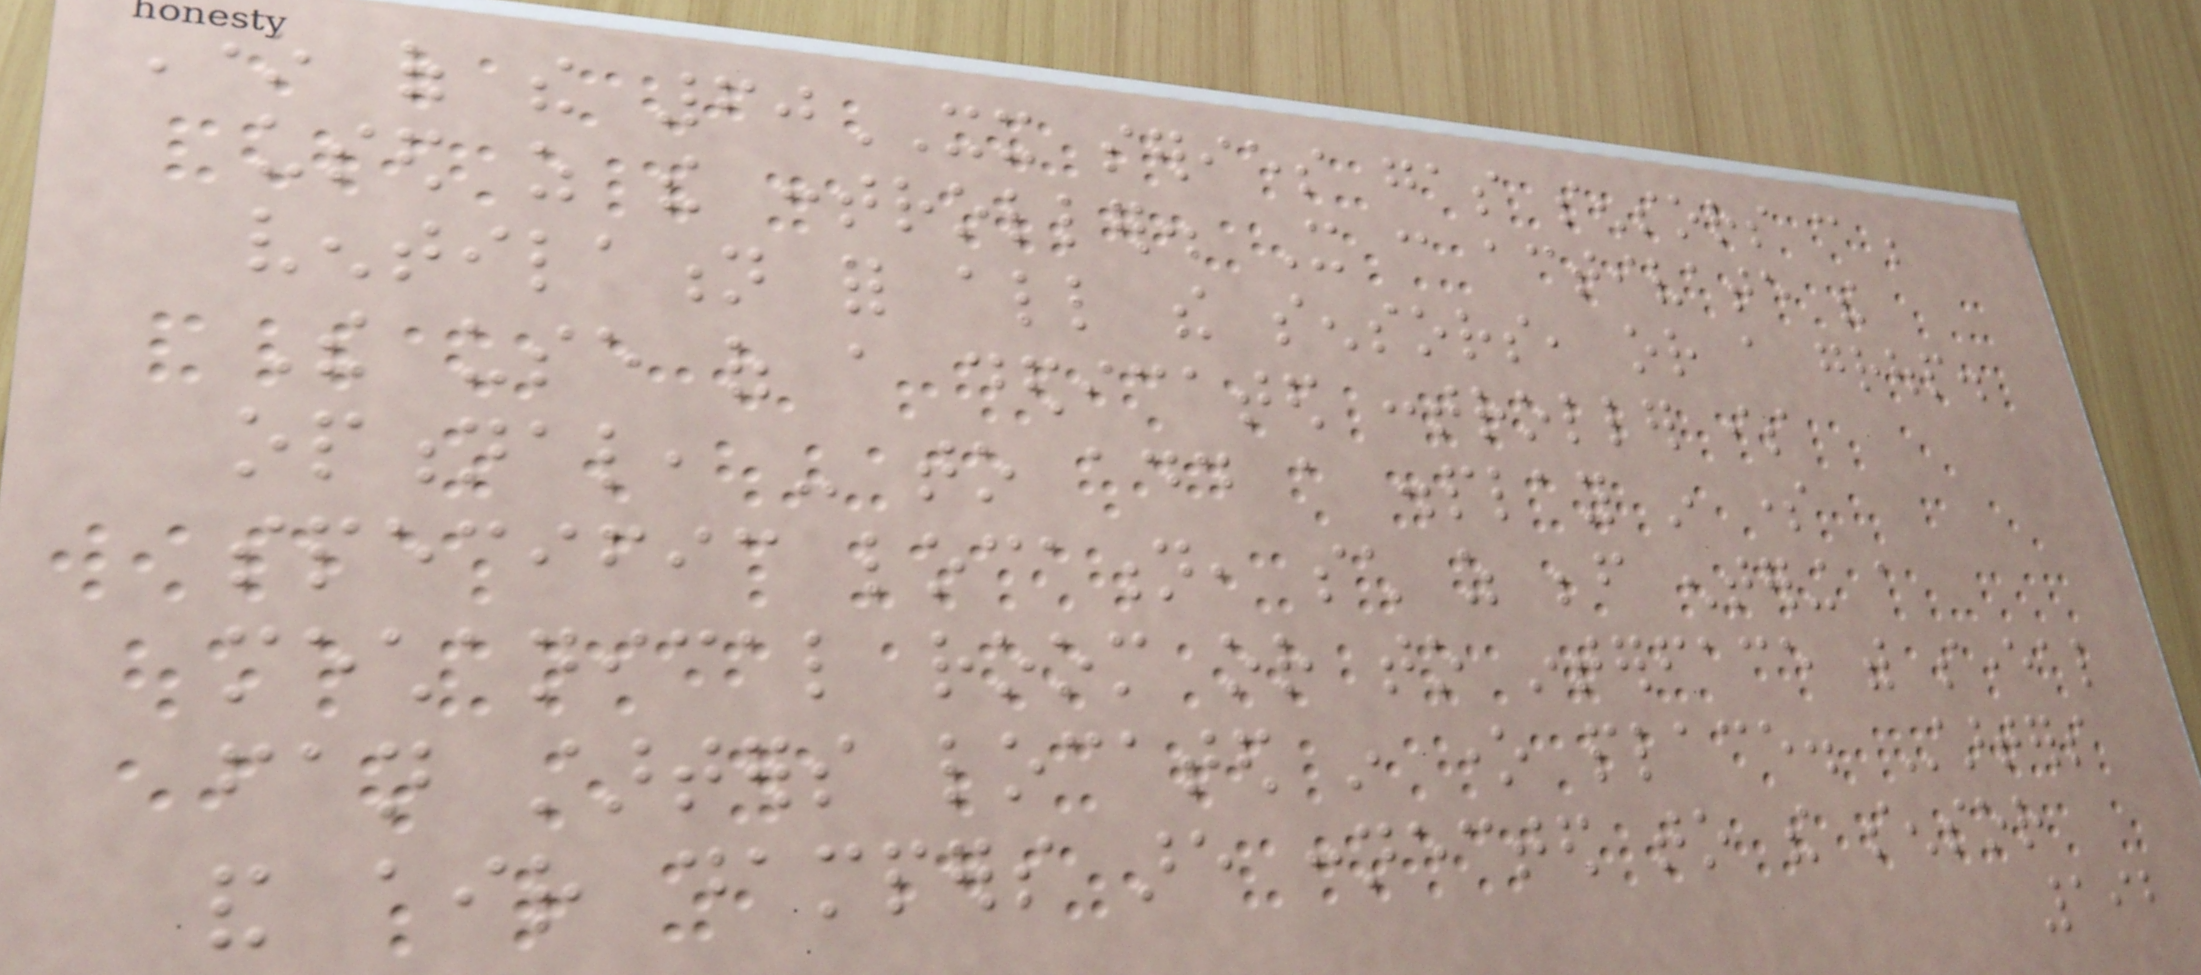One of the 60XX series gas sensors can be
used as the controller. It can activate the
ventilation for all the sensors, or a group.
The use of a dedicated controller is
optional, - to add a display in some
specific location, such as before entering a
mechanical room or to interface with several
fan starters located in one place. Starters
and air dampers are connected to the sensor
192
